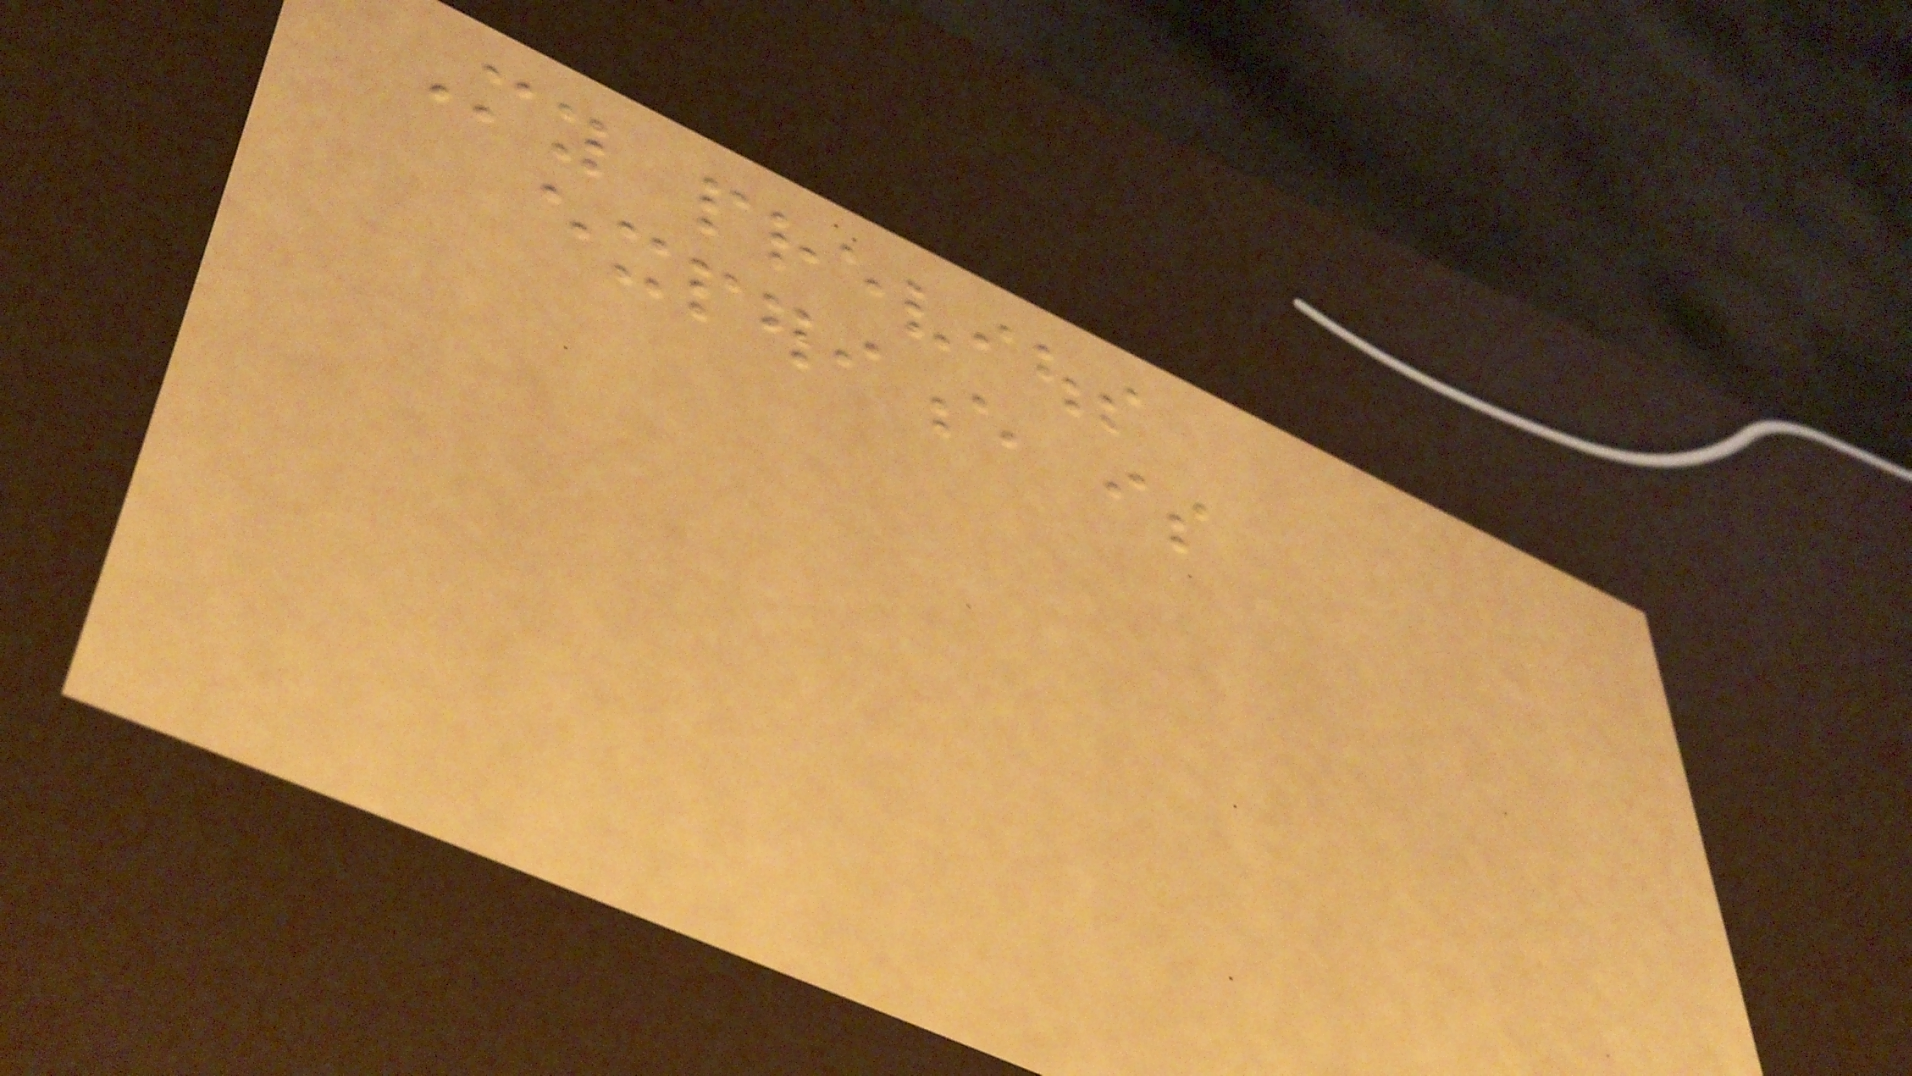My previous
experience is
